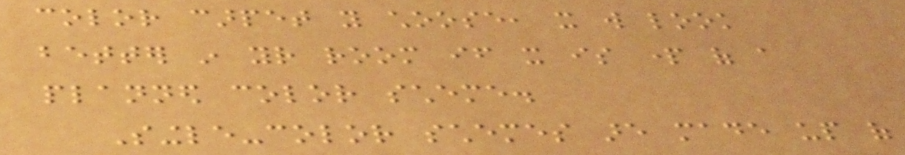color carpet you choose, it will look
better in your room if it is part of a
planned color scheme.
Single-color schemes are made up of
